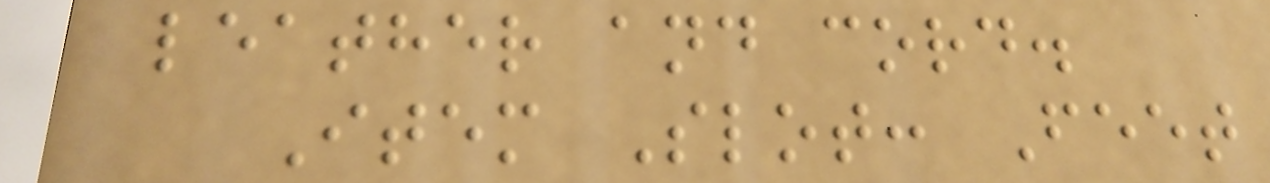leather and cord.
Item Slot: Feet
